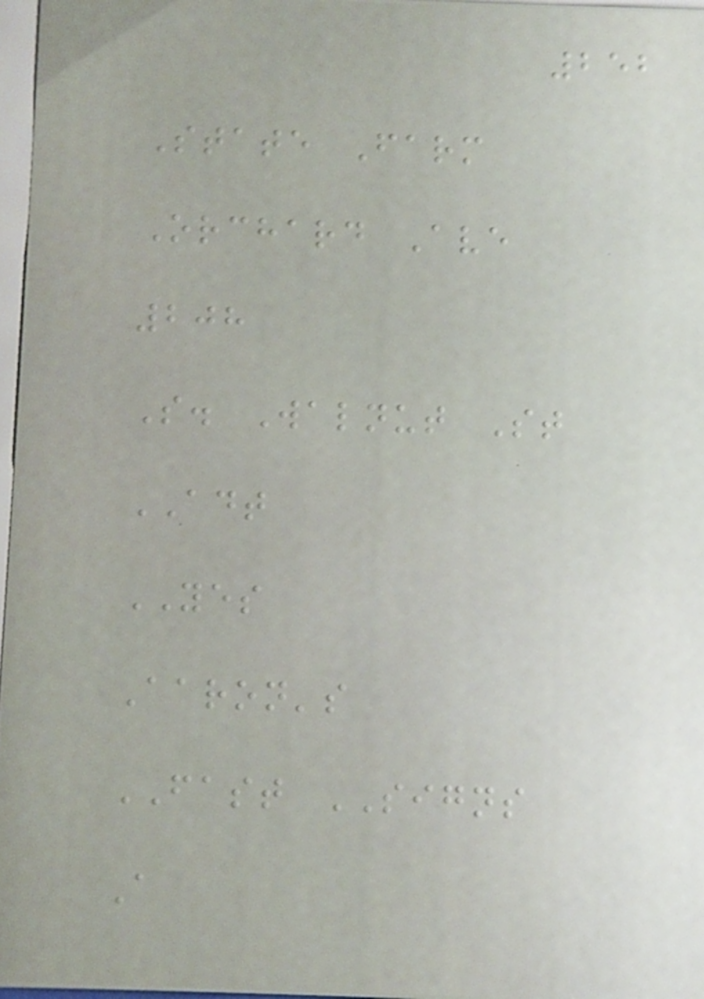252
State Farm
Orchard Ave
208
S. Walnut St
ADT
YES
Aaron's
FAST SIGNS
A
